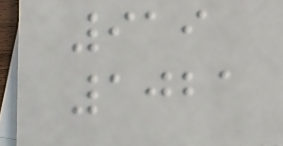919
1021
